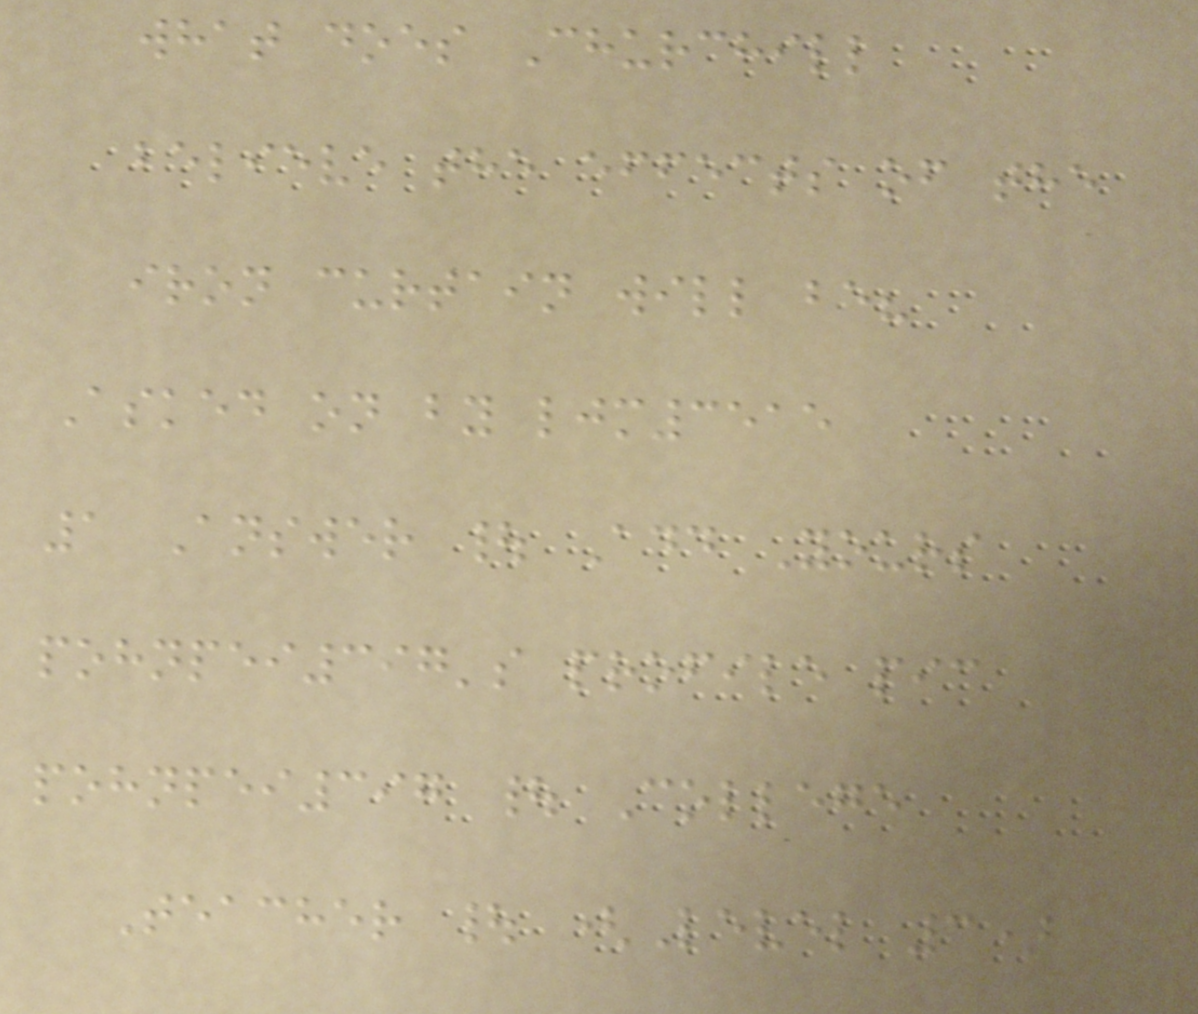what does Churchill
believe the effects of the
iron curtain will be?
Asked on by ljm3515
1 Answer | Add Yours
pohnpei397's profile pic
pohnpei397 | College
Teacher | (Level 3)
